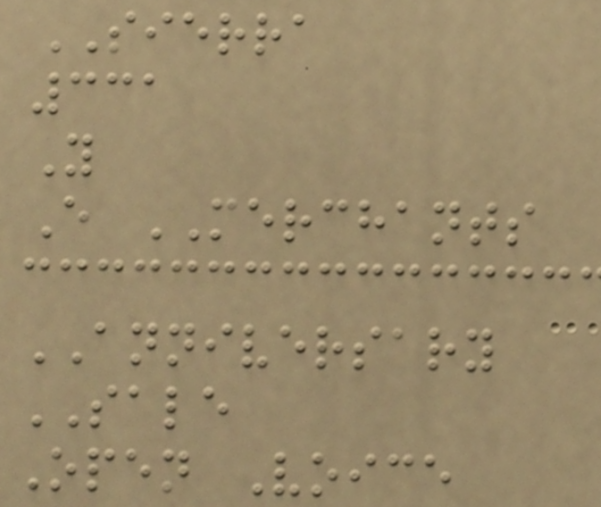SIERRA
331
Y
E MERCHANTS
ANNIVERSARY
SALE
Open Voice
